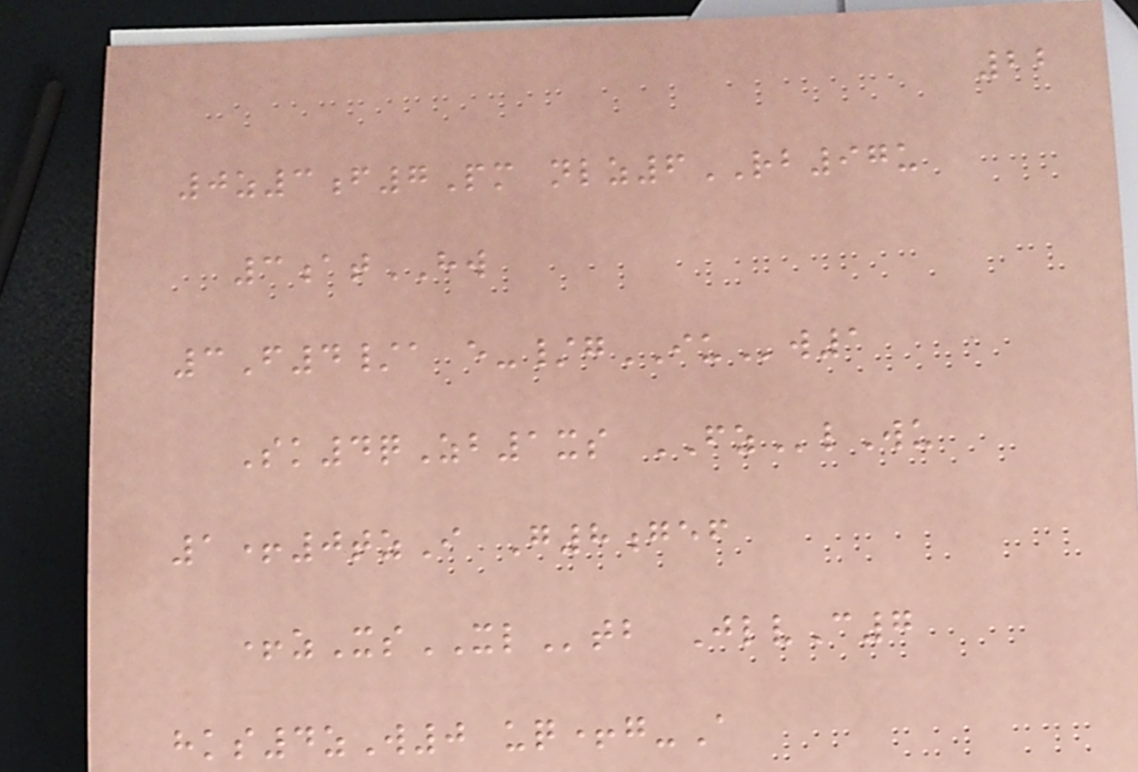22
0z3f7Pm nlz6RB97u
3atHW
3F4/a e-/gIUw1
Sk4qZb1xs FZlWu
1+0tzI G8gef
+zXsXLtb JlvC7
hks4zW0 uq+g-A
